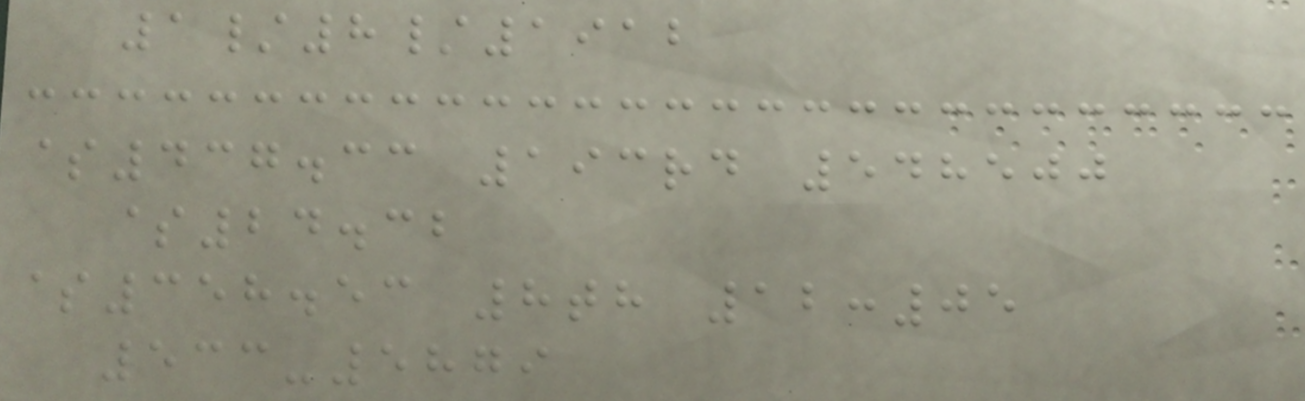1/8/1912
$437.33 193rd 548500
$24.32
$358.53 8th 12:05
533-5879
